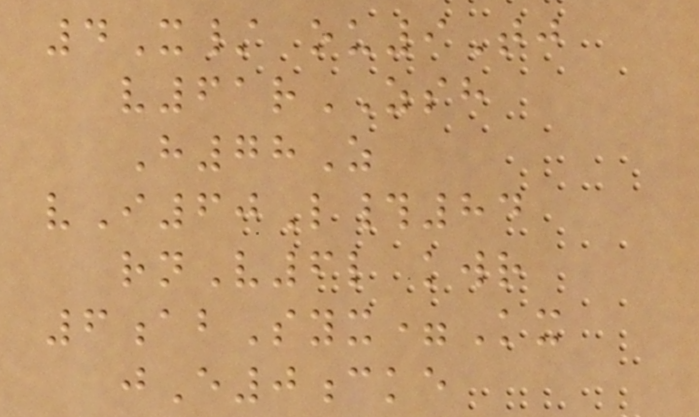4X/ ou9Tj
v61rZSH
H78Z
vI60L#84
rnV6l kwr
6abSyx=Kx
jE0cke
